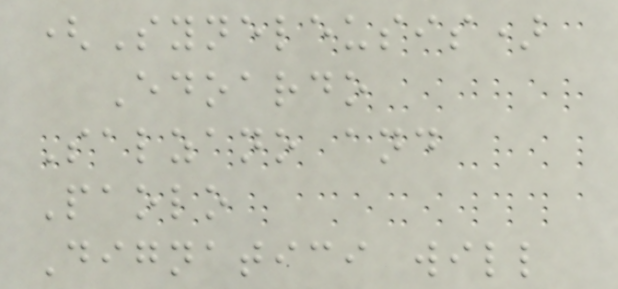(Syneleusis)
Edoardo
Salzano and
Paolo
Dignatici will
